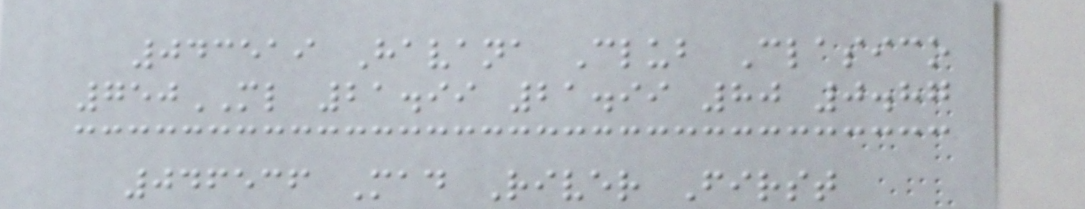043519 Havana Club Clasico
750ML 21.99 21.99 80 0.87
046536 Mad River First
